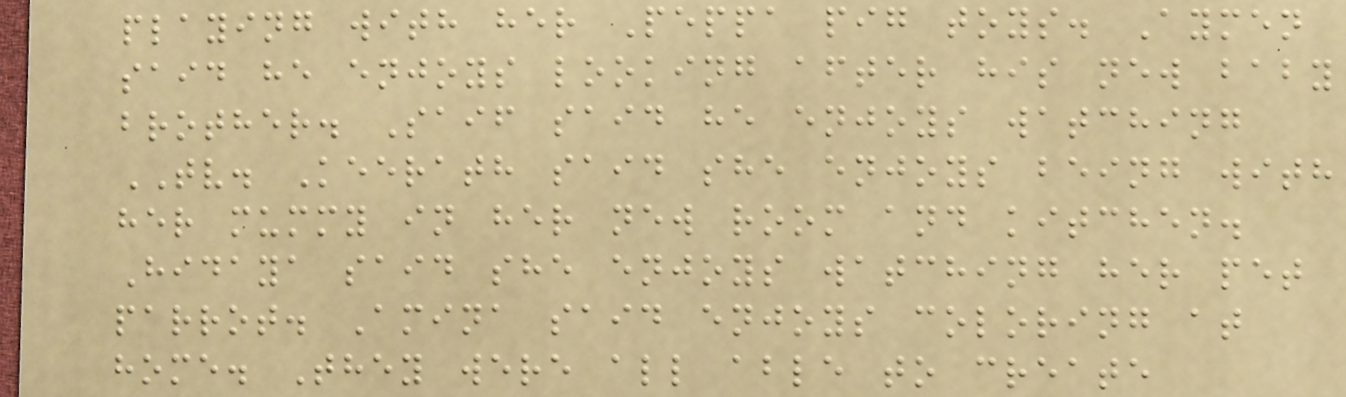playing with her Peppa pig toys. Aymen
said he enjoys looking after his new baby
brother. Saif said he enjoys watching
TV. Keerath said she enjoys being with
her mummy in her new room and kitchen.
Hidaya said she enjoys watching her pet
parrot. Amina said enjoys coloring at
home. They were all able to create
